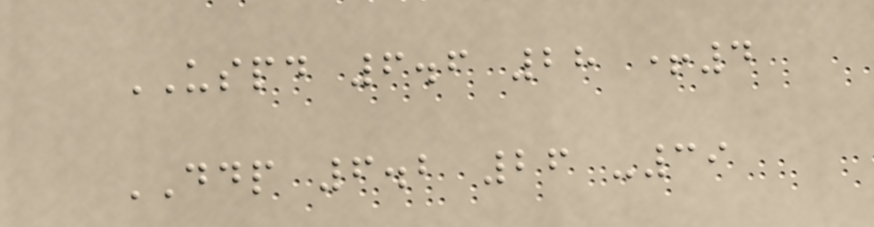USPD 6.6 28 +4
DDP 6.2 26 -39
